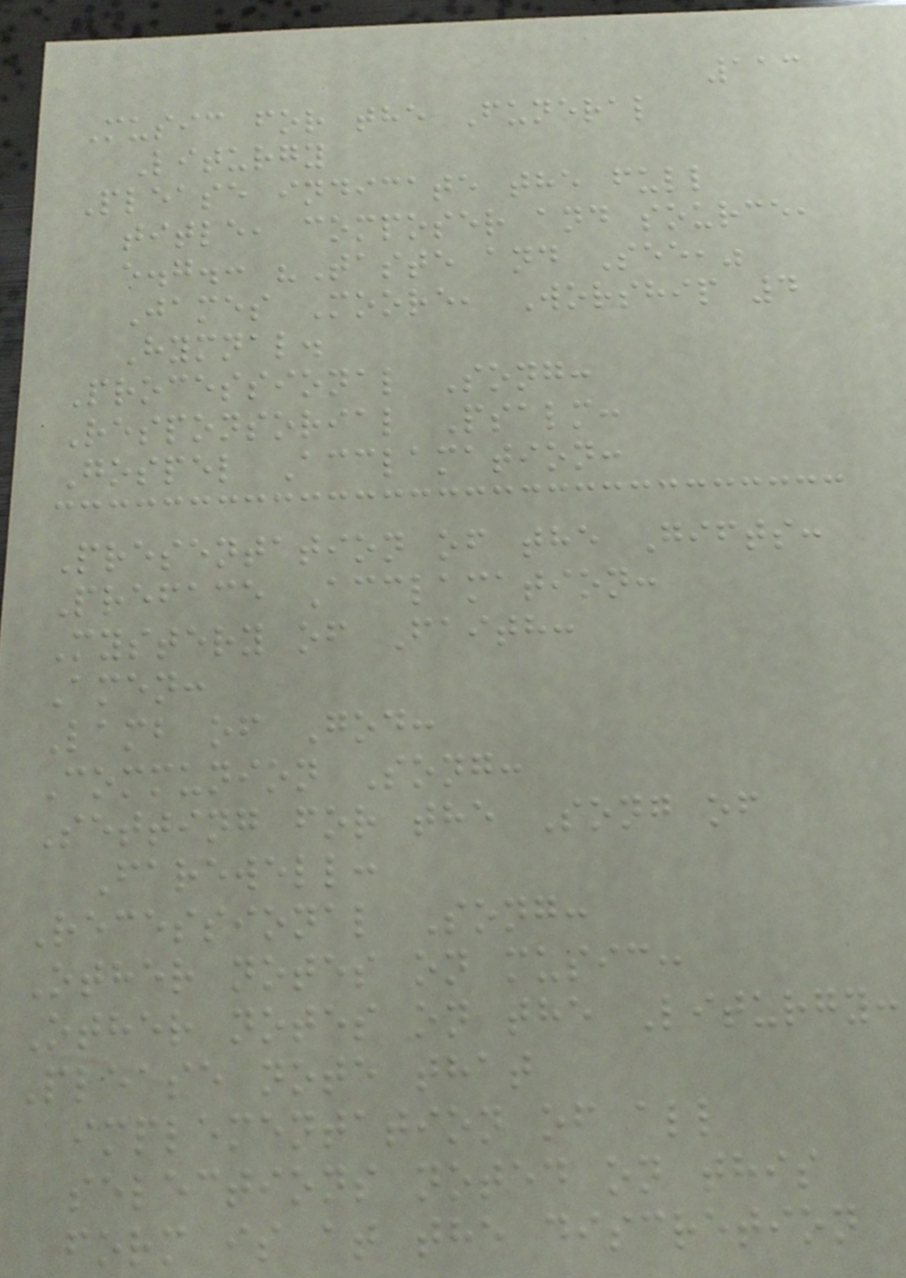113
Music for the Funeral
Liturgy
Please indicate the full
title, composer and source,
e.g.: "Taste and See,"
James Moore, Worship 4
Hymnal.
Processional Song:
Responsorial Psalm:
Gospel Acclamation:
Presentation of the Gifts:
Preface Acclamation:
Mystery of Faith:
Amen:
Lamb of God:
Communion Song:
Setting for the Song of
Farewell:
Recessional Song:
Other notes on music:
Other notes on the Liturgy:
Please note that
implementation of all
selections noted on this
form is at the discretion
